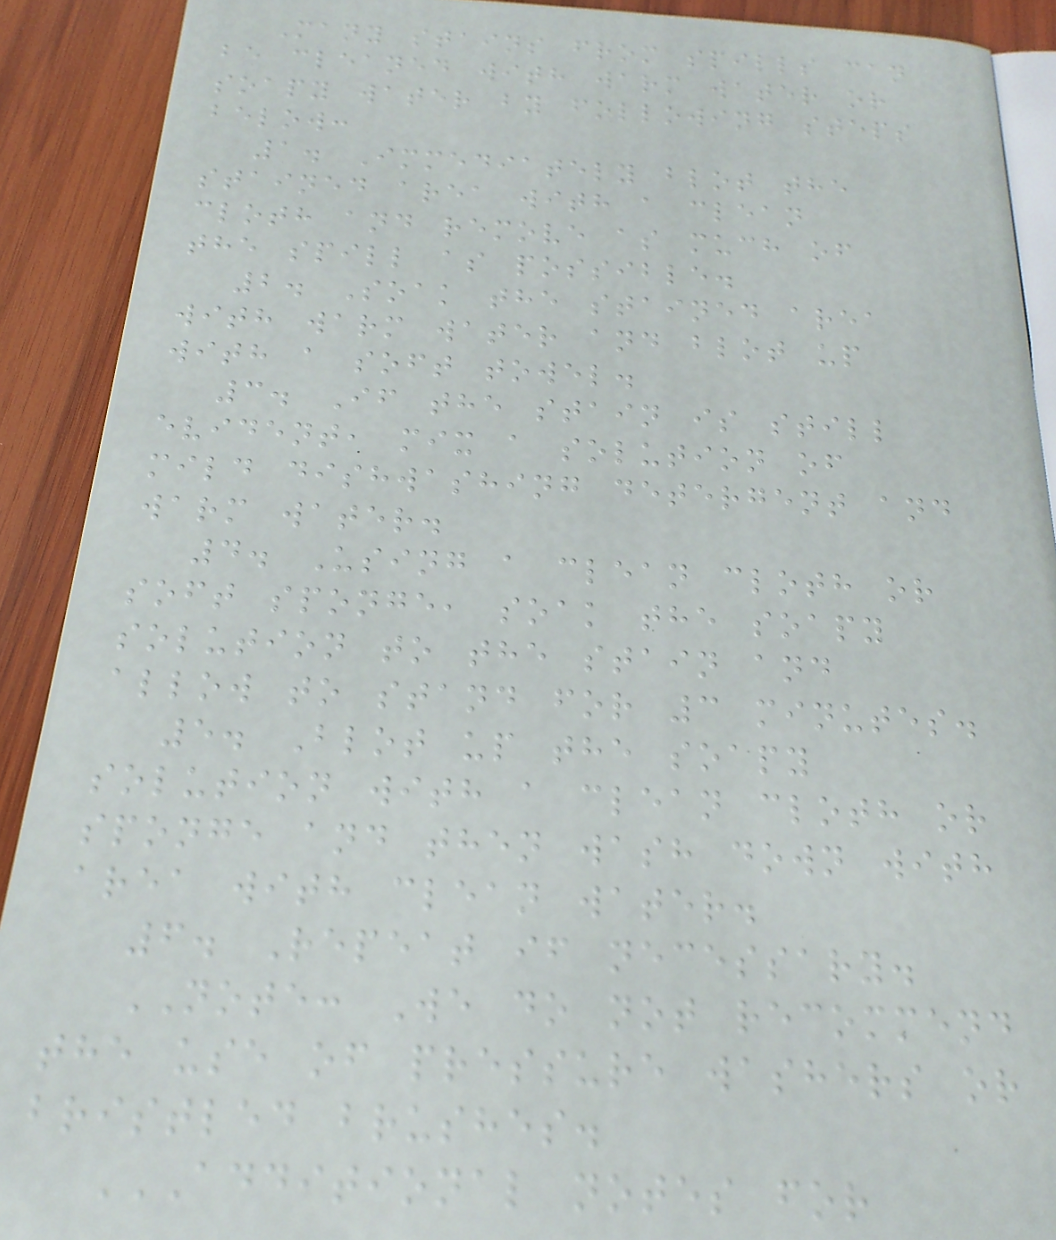Many stains from spills can
be cleaned with warm water or
soapy water by following steps
below:
1. Immediately blot the
stained area with a clean
cloth and remove as much of
the spill as possible.
2. Soak the stained area
with warm water and blot up
with a soft towel.
3. If the stain is still
evident, mix a solution of
mild dishwashing detergent and
warm water.
4. Using a clean cloth or
soft sponge, soak the soapy
solution to the stain and
allow to stand for 3 minutes.
5. Blot up the soapy
solution with a clean cloth or
sponge and then wash down with
area with clean water.
6. Repeat if necessary.
NOTE: We do not recommend
the use of pressure washers or
bristled brushes.
ADDITIONAL NOTES FOR
